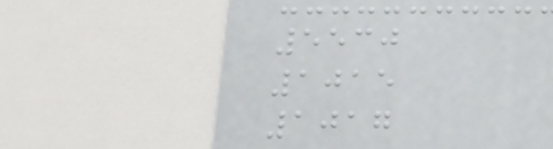5530
1015
1017
